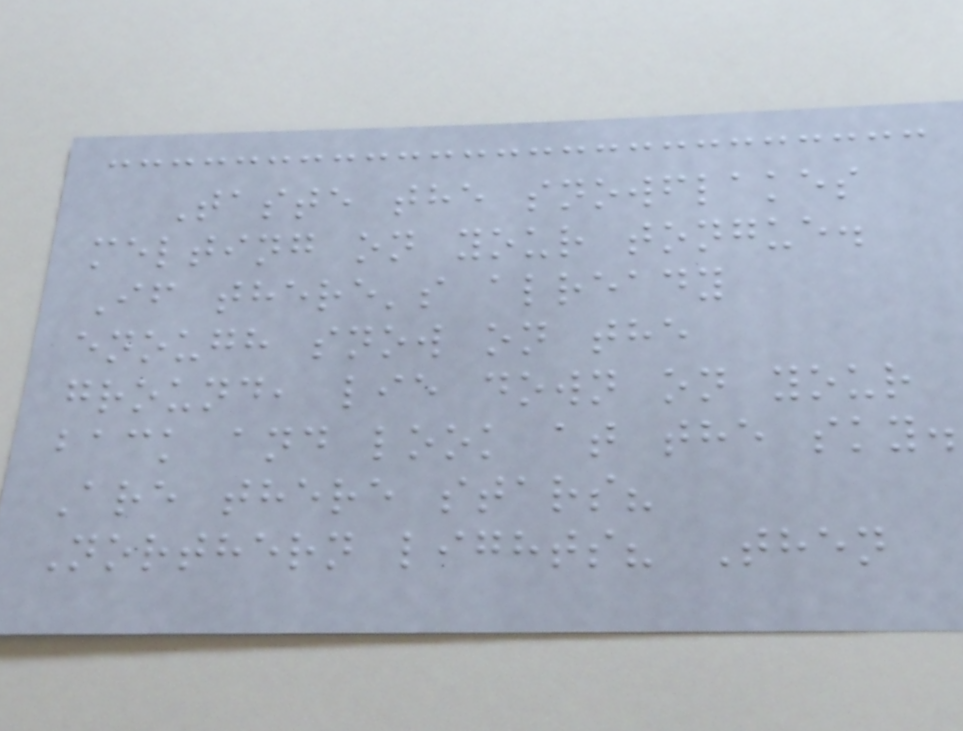Taste the snowflakes
melting on your tongue.
If there's already
enough snow on the
ground, lie down on your
back and look at the sky.
Are there stars?
Northern lights? Then
